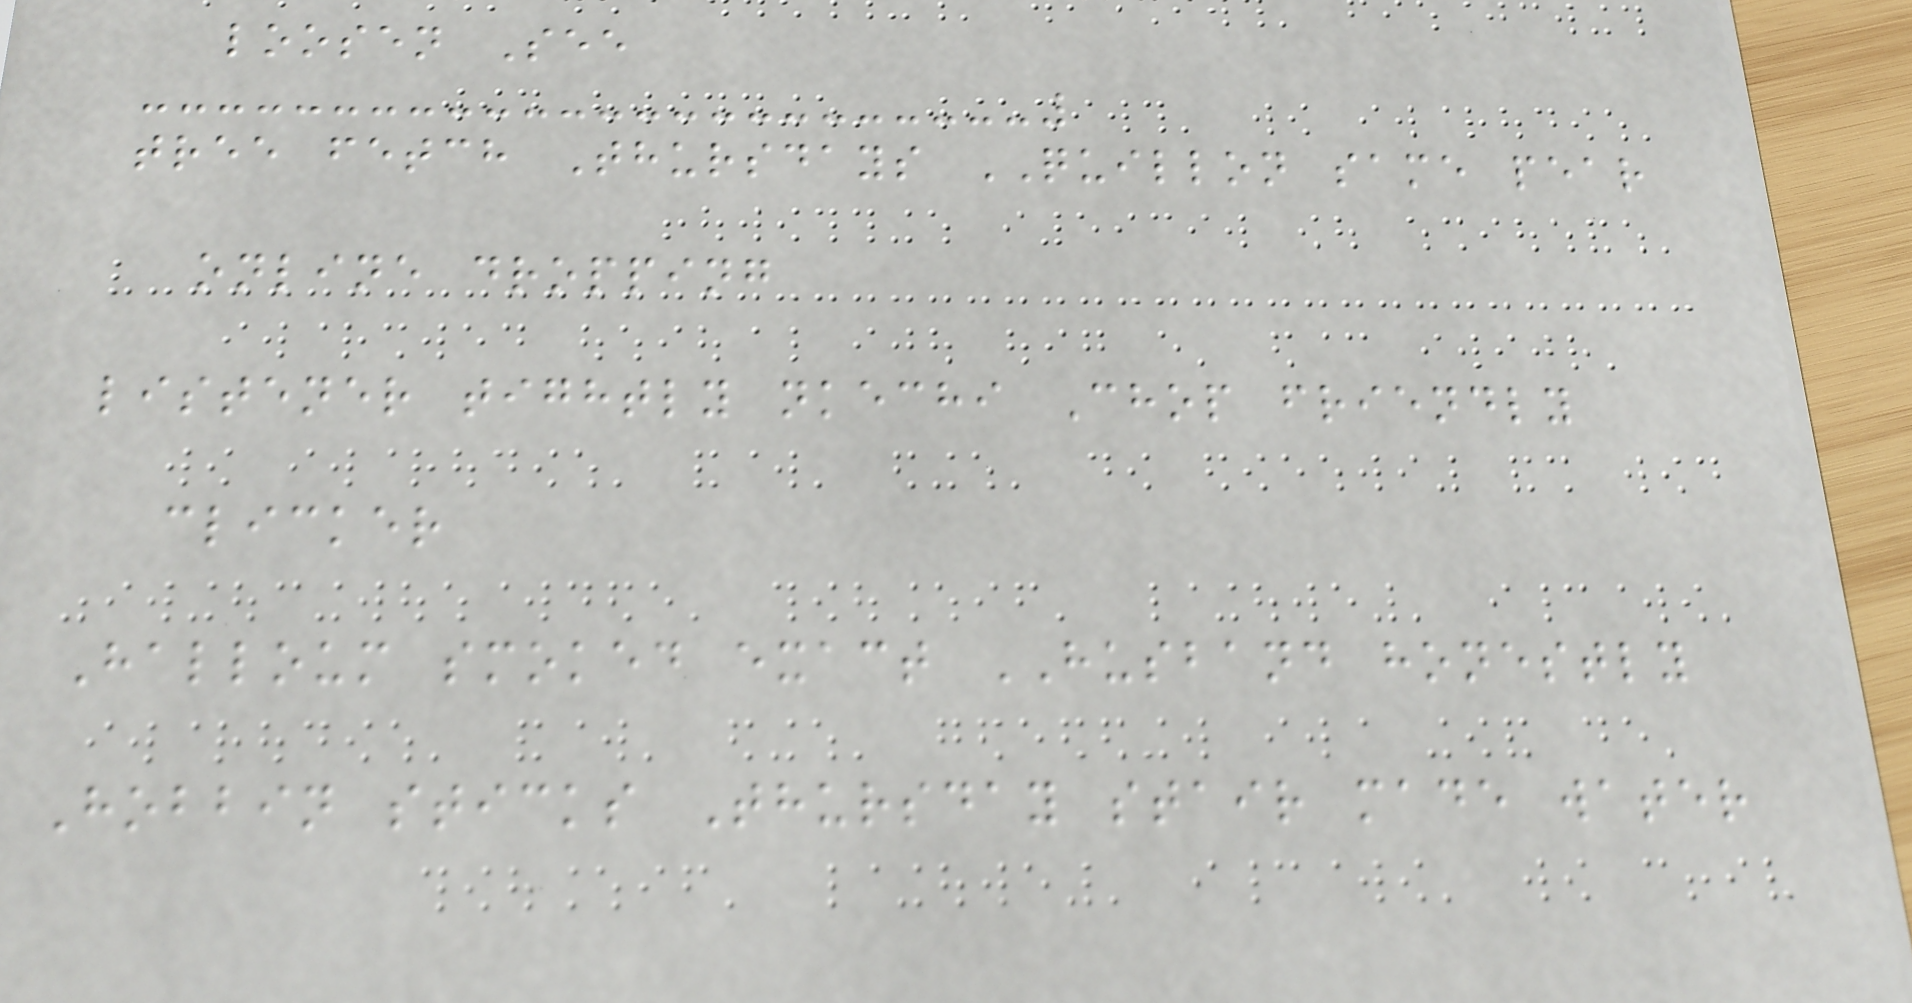loosen See
tree fetch Thursdays QUILLON same pear
online dropping
listener tightly nkechi Chop friendly
clicker
Halloum smoked exact HUSBAND honestly
Hobbin sticks Thursday stair made water
